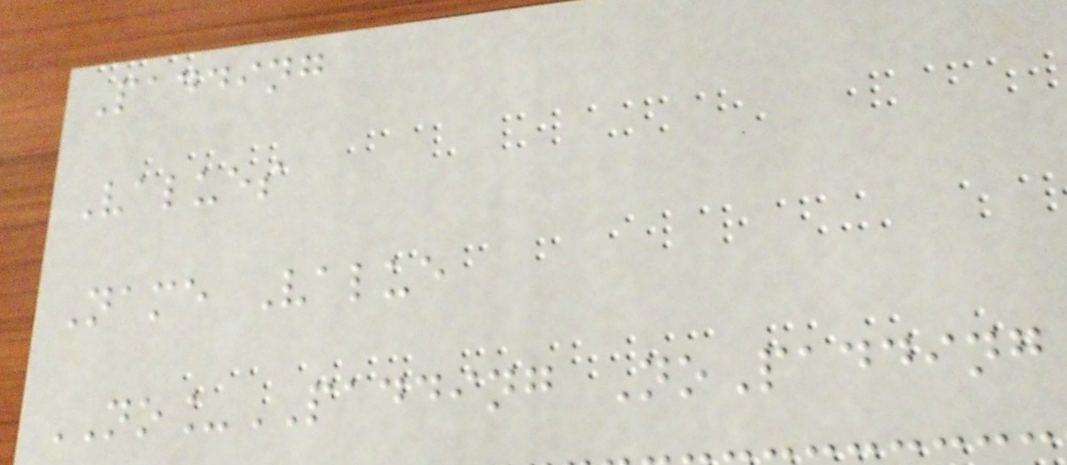Padding
Values
Name Value
NO_PADDING NoPadding
